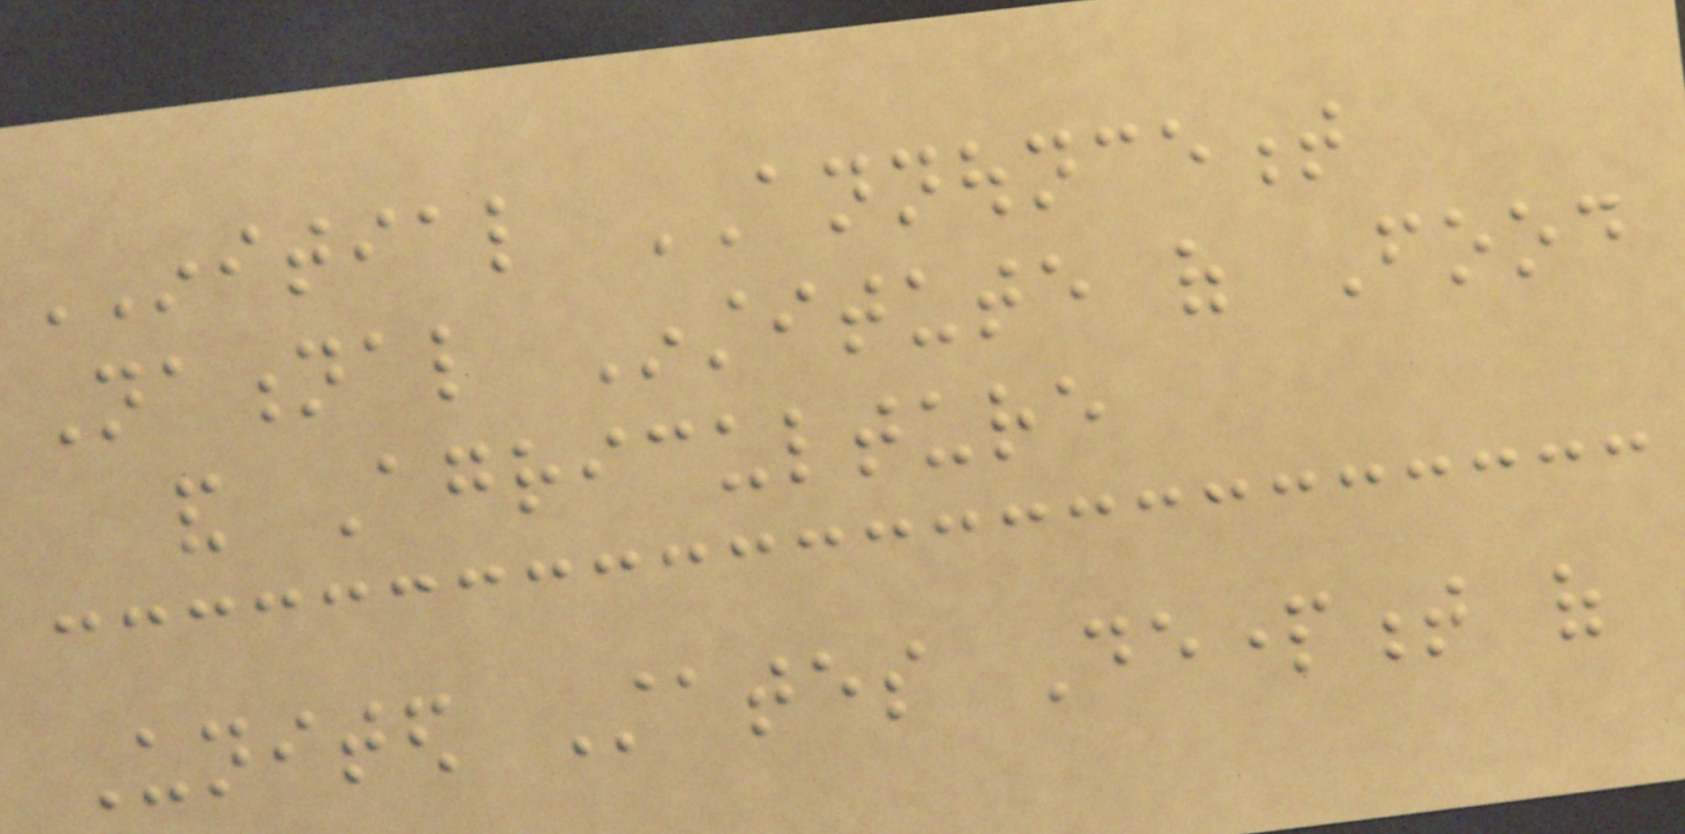INITIAL ANNOUNCEMENT
National Institute of Food
and Agriculture
United States Department of
